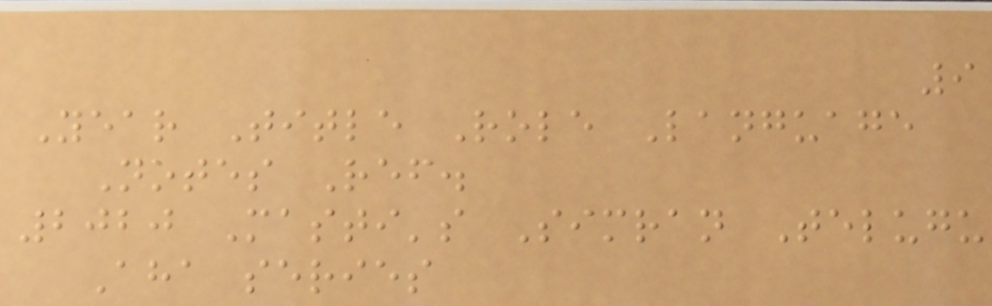9
Year Title Role Language
Notes Ref.
2020 Masti's Simran Telugu
Aha series
